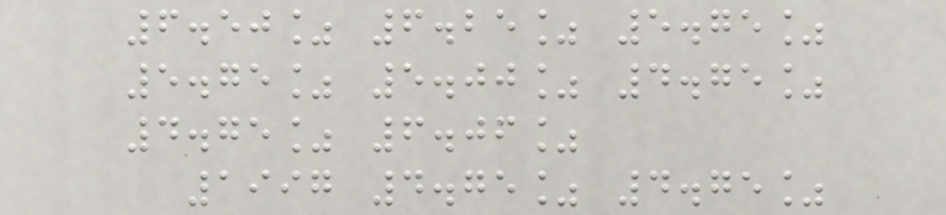6.50% 6.25% 5.75%
5.75% 5.00% 4.75%
4.75% 6.06%
1997 4.75% 4.75%
